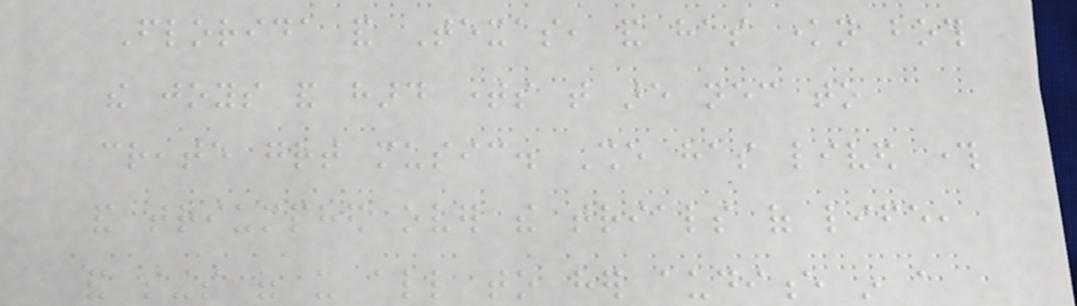Florida and Texas, and has known both
the joys and hard times that are necessary to
create great music. She has lived through
and triumphed over the trials of life,
and sings of it all to her audience in a
